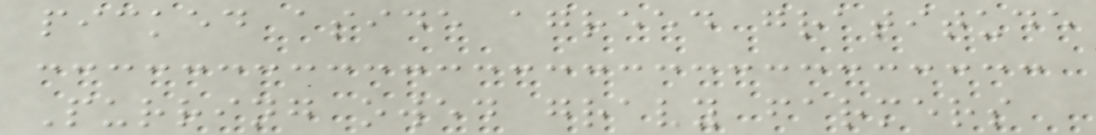picked aside agreed gratitude
Purring owed gravy farmers
